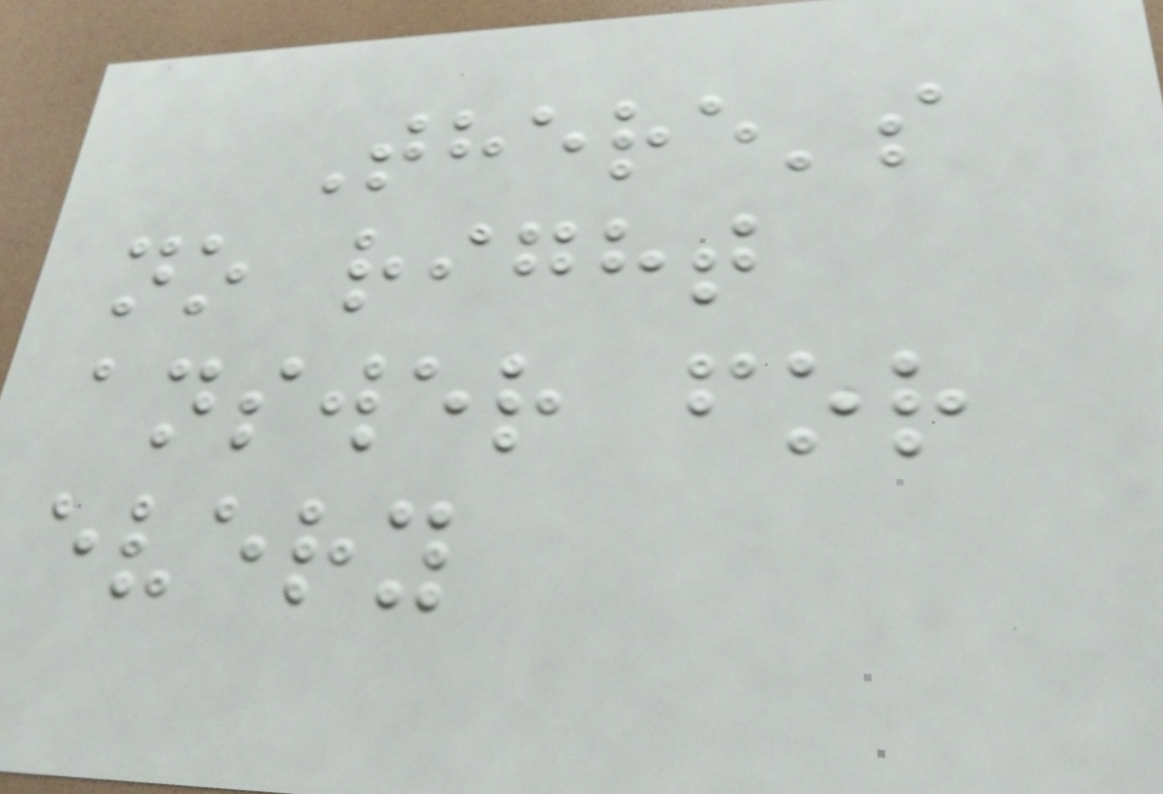There's
no right
answer for
every
